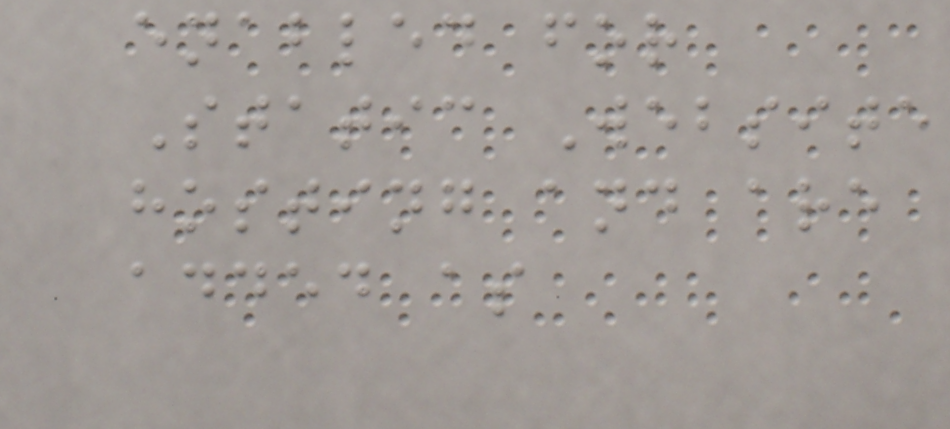enabled for
Static Website
hosting and are
added as
